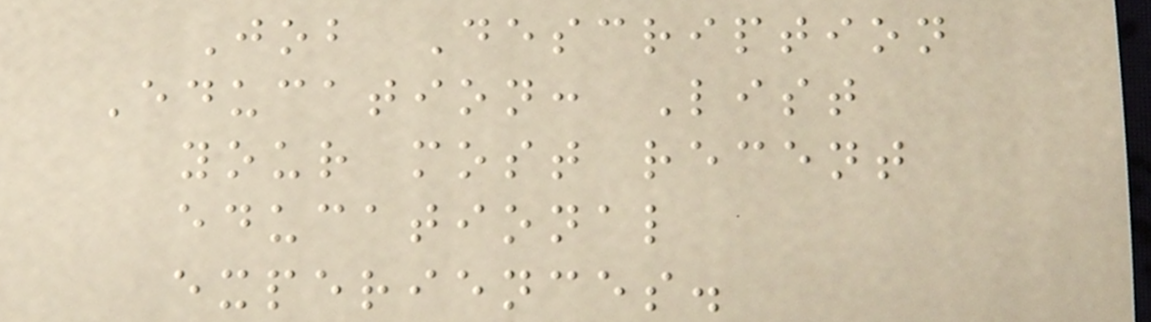Job Description
Education: List
your most recent
educational
experiences.
